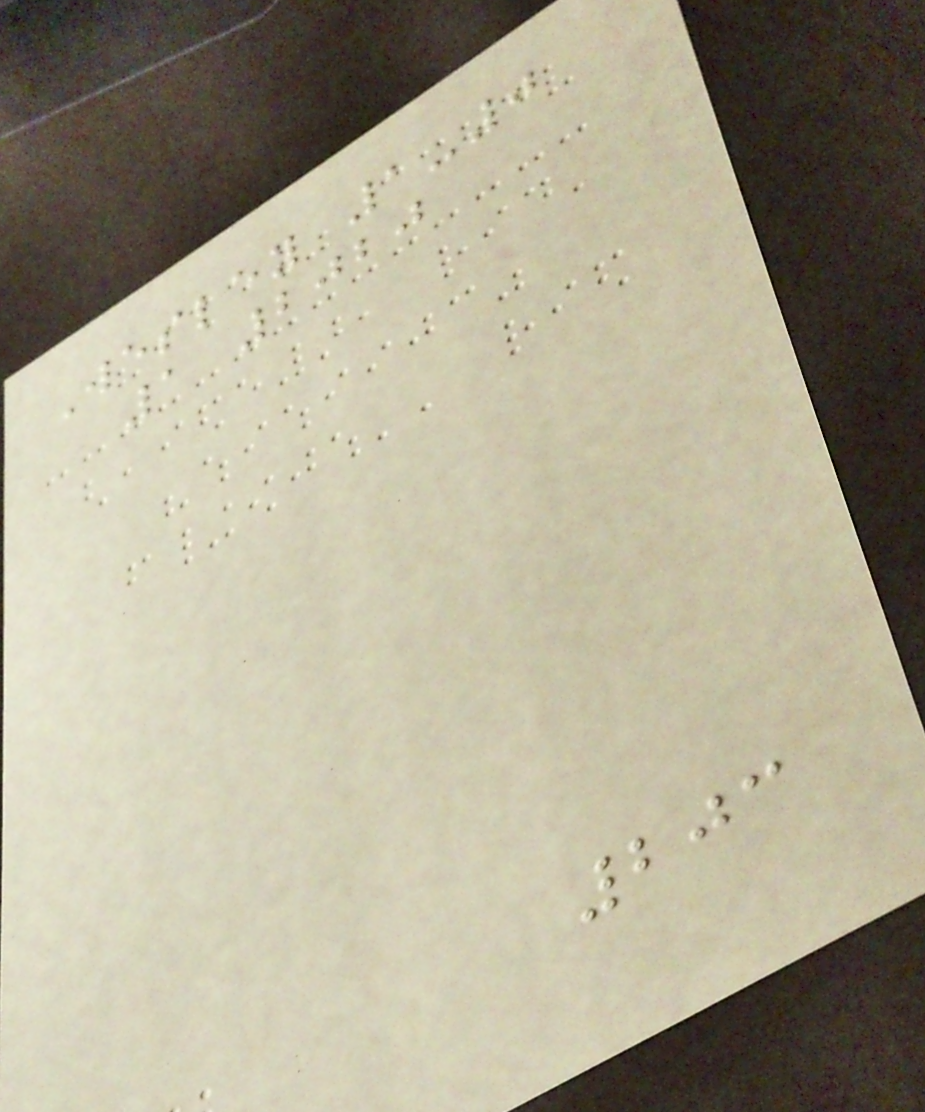Wesley 1-0
1 2020
203
